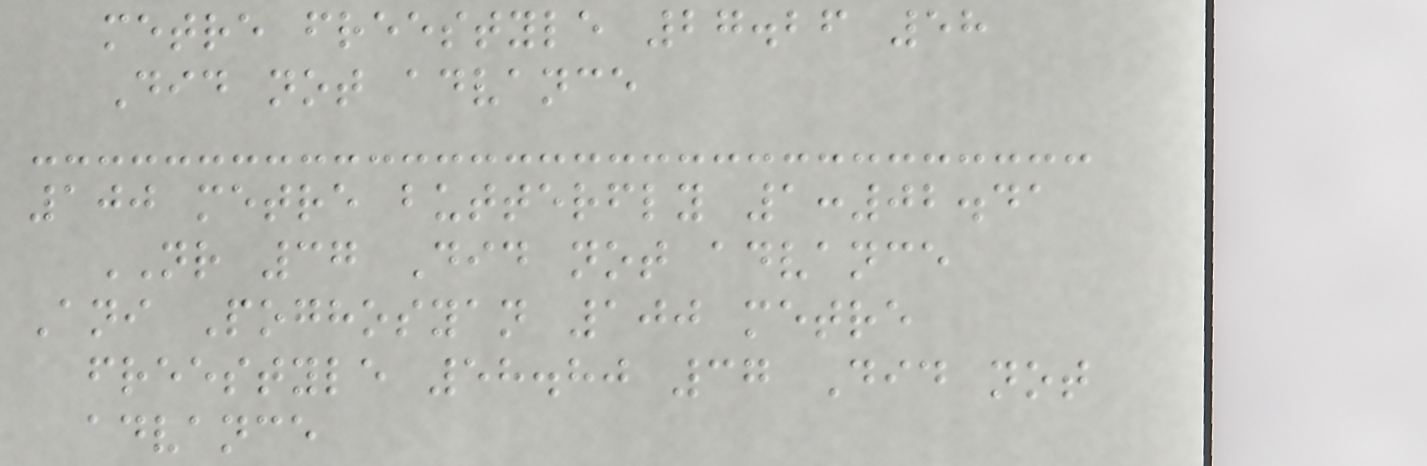metre freestyle 27.26 58
Did not advance
100 metre butterfly 1:02.41
NR 37 Did not advance
Ani Poghosyan 100 metre
freestyle 58.80 37 Did not
advance
